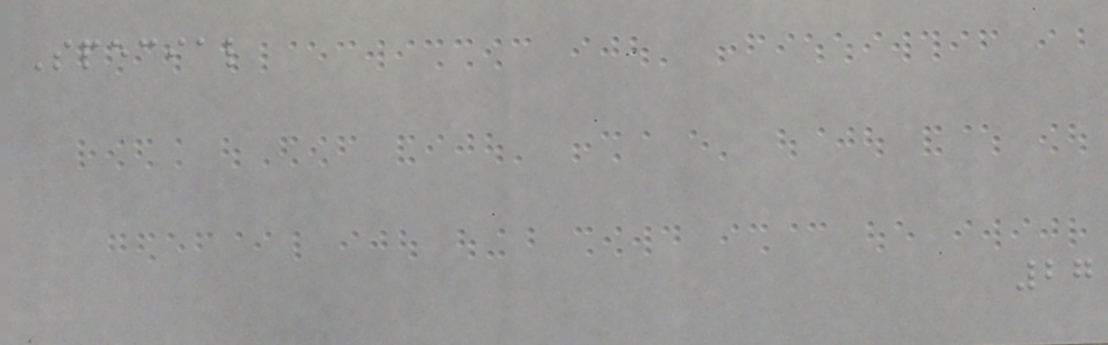Special
27
